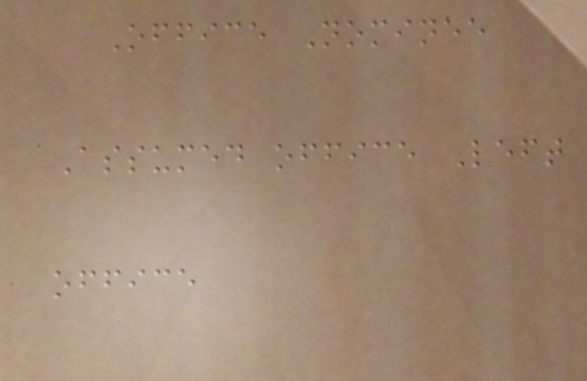Office Nominee
Assumed office Left
office
